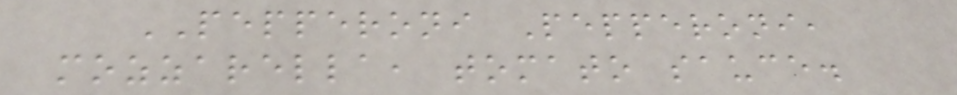PEPPERONI Pepperoni,
mozzarella, tomato sauce.
